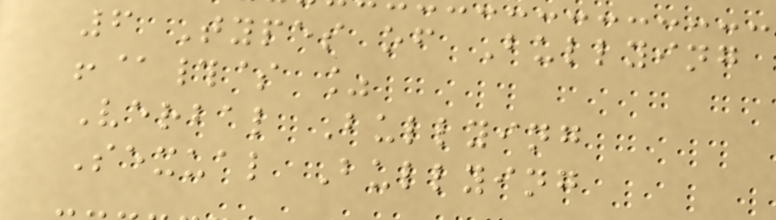6 Types of Bullying
!@#$ %
Verbal Bullying
Sexual Bullying
